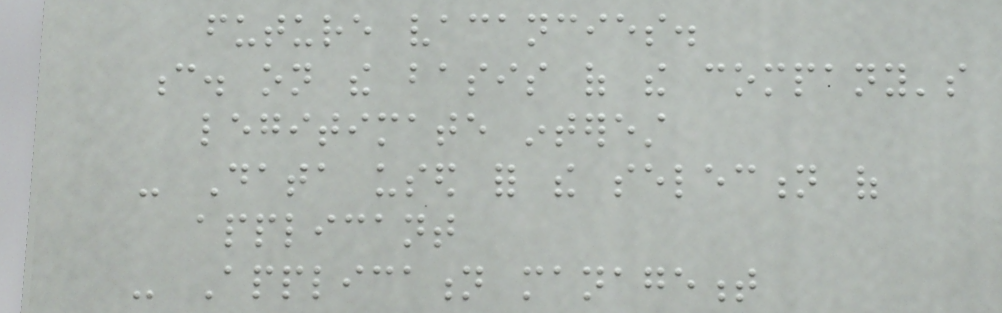future vacancies.
c. on the basis of the company's
legitimate interest
- Data used for the selection of
applicant
- Application management
